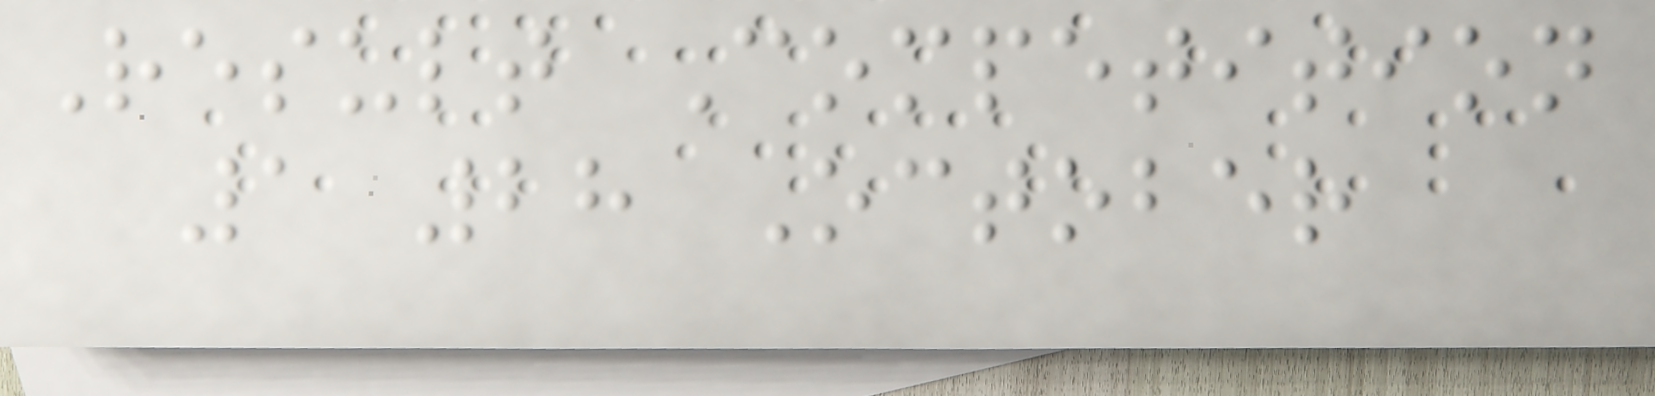Result Competition
1 28 October
